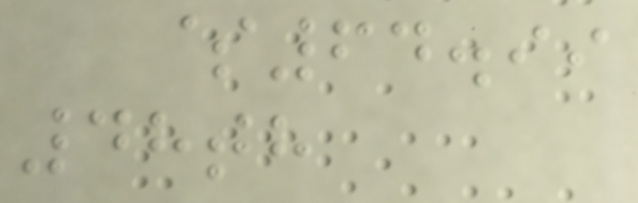$64.99
48th
